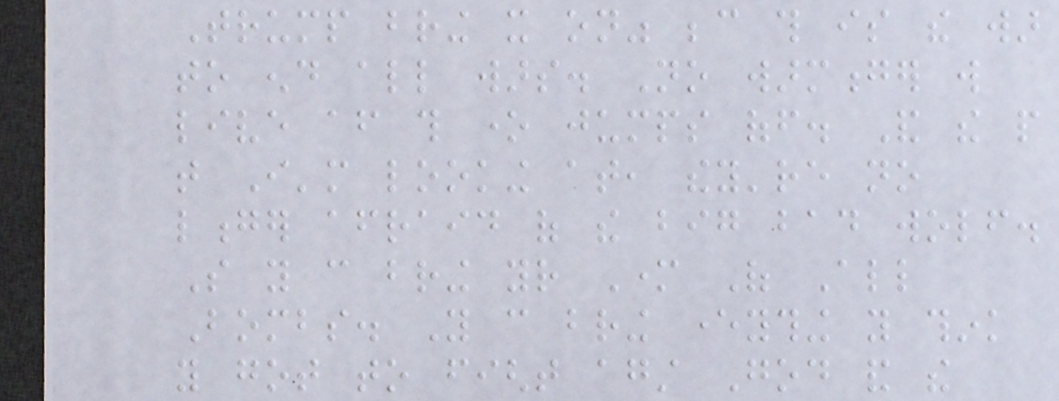Trump bring it on" because this is the war
to end all wars. No warmonger will
live after this one jumps off. And the people
that I'm looking at, they're no
longer afraid of the big bad wolf.
So you can bring your Mother Of All
Bombs. You can bring everything you think
you got to fight against God and the
